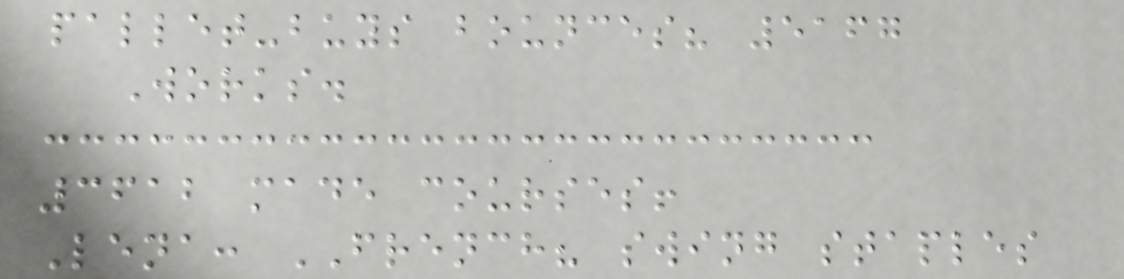pallet-buys bounces? 5167
Works.
3612 made courses!
Lena: FRENCH? swing staples
